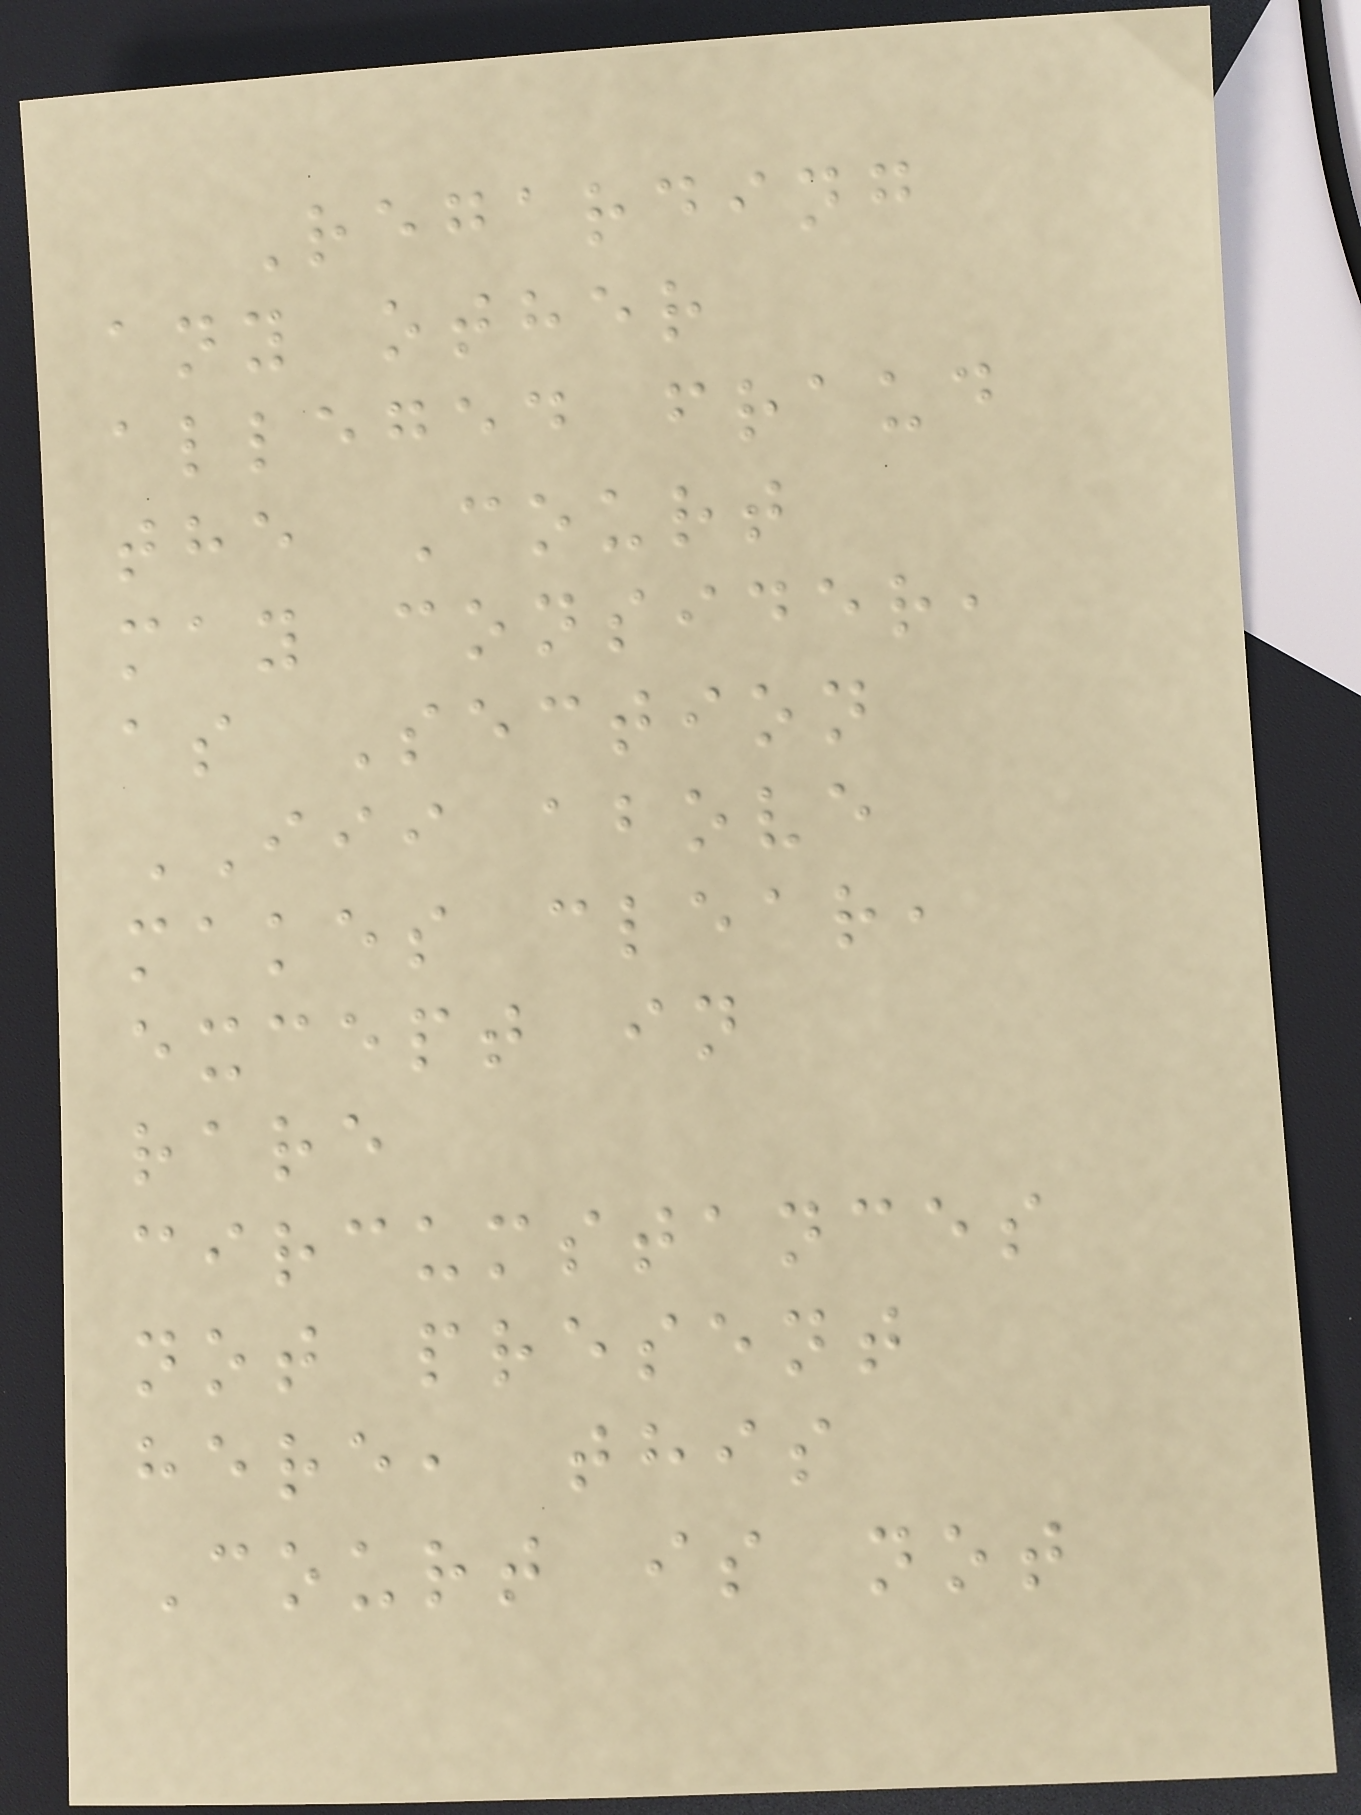Regarding
any other
alleged fraud
the Court
may consider,
as Section
III above
makes clear,
except in
rare
circumstances
not present
here, this
Court is not
